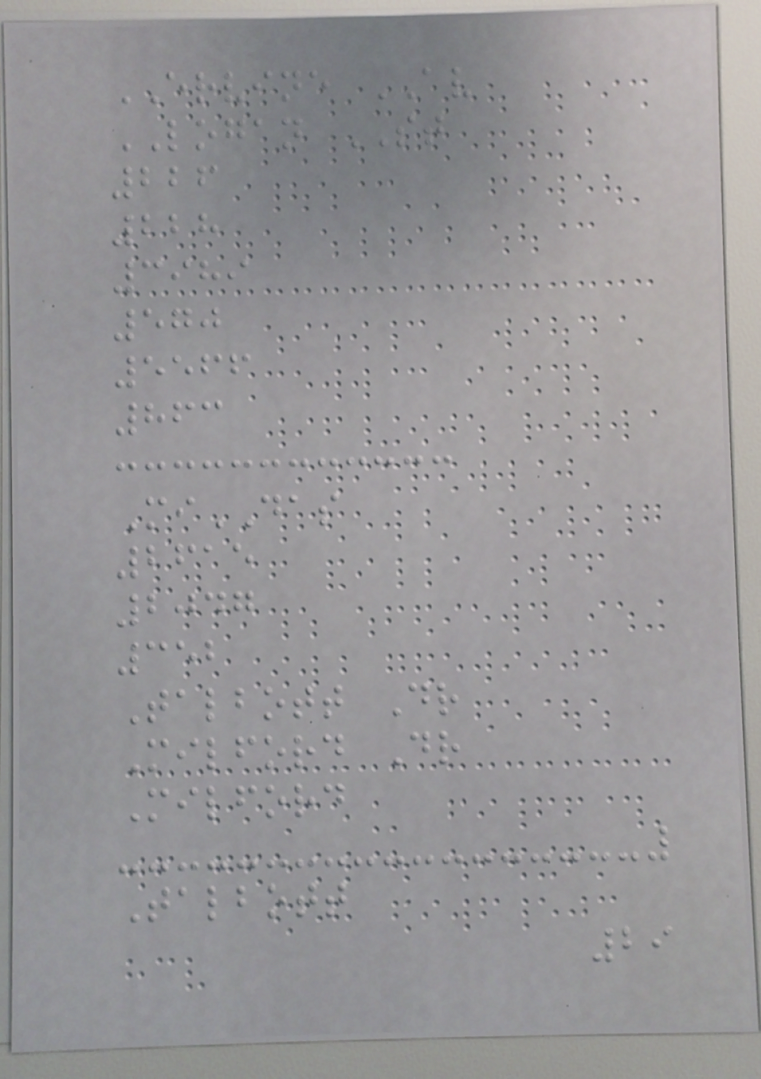ERVINE AV
LOGAN ST
226
228
3989
570
5566
863
MiDAS
2615
2047
352
Talbott Dr
Milford Dr
Milford
Talbott
29
